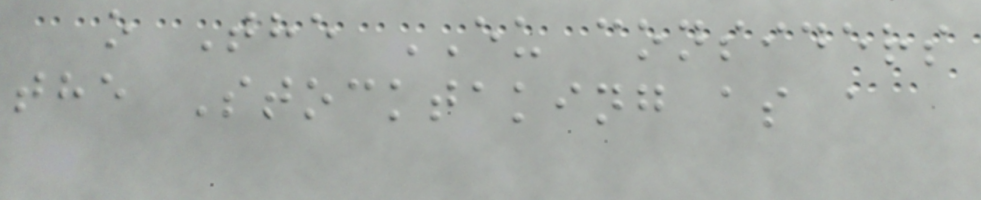o The EU considers
the Stocktaking as a
